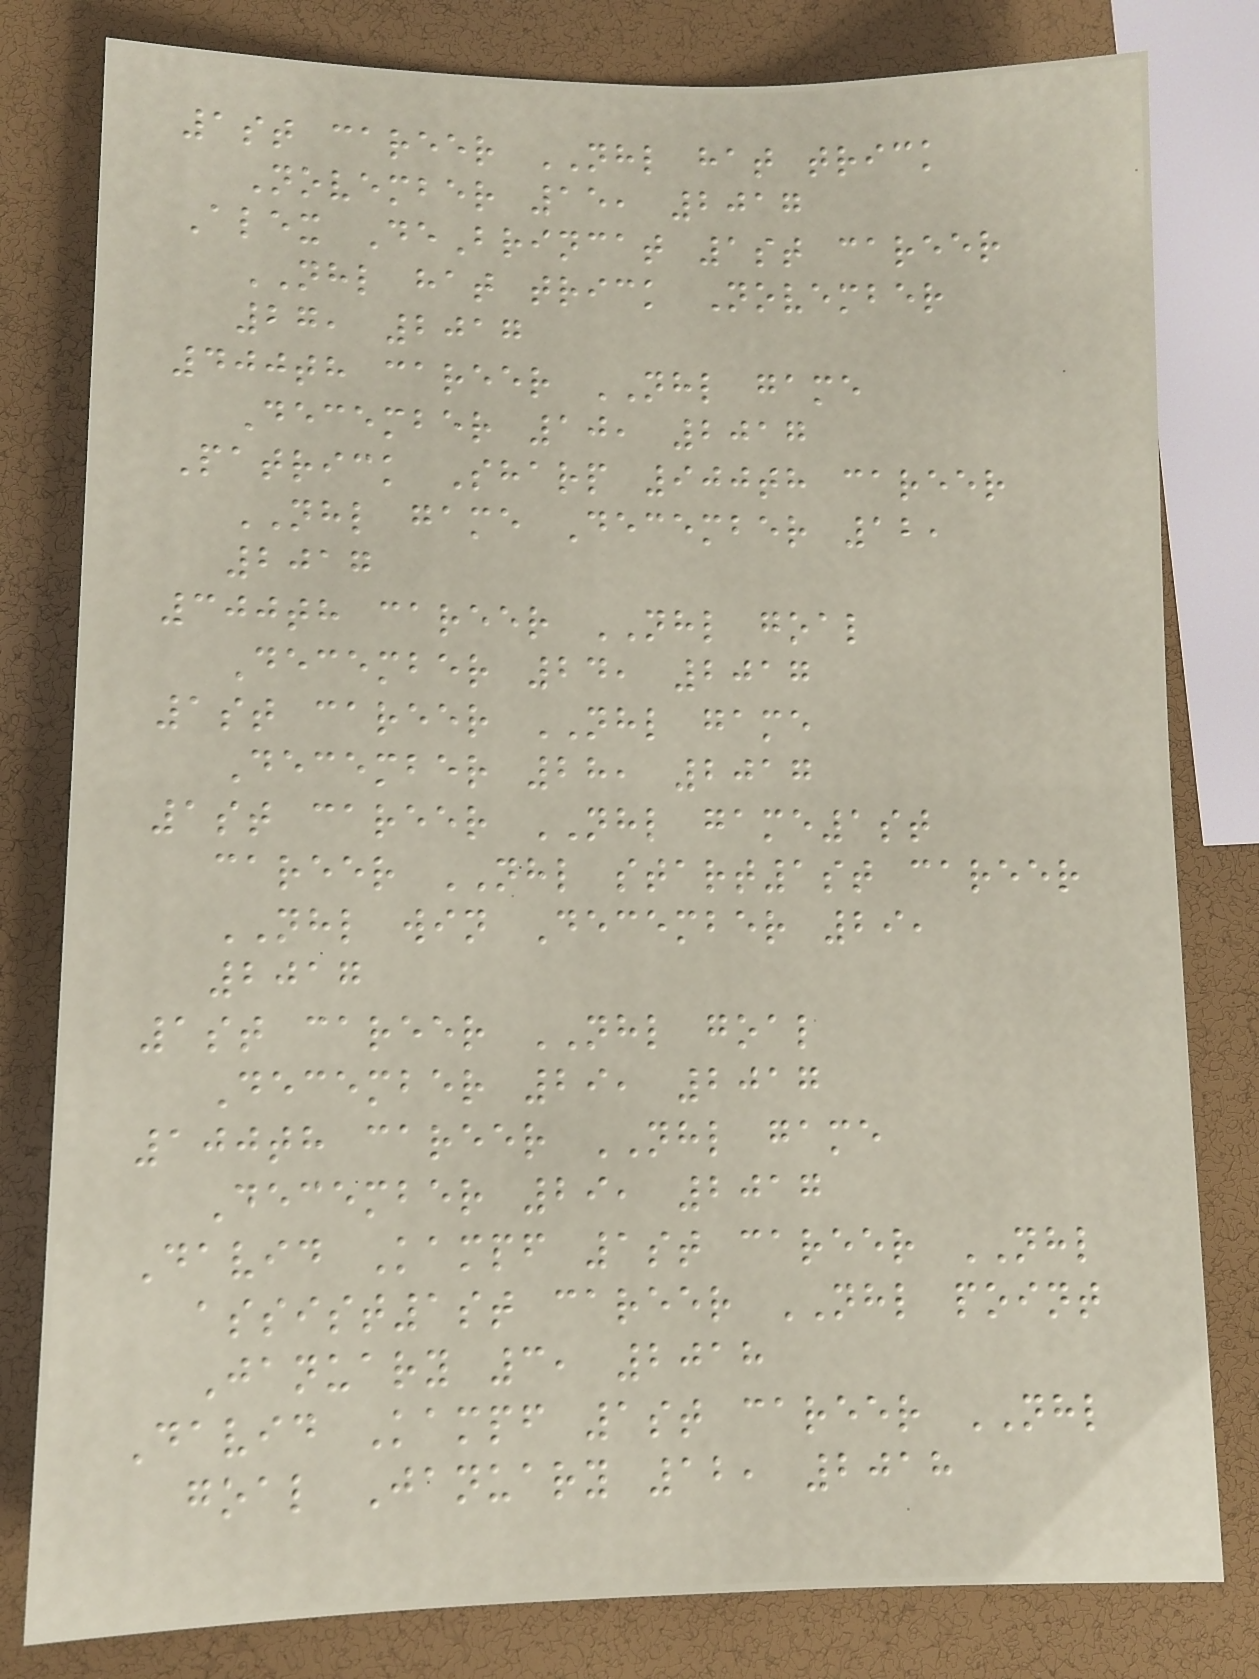1st career NHL hat trick
November 15, 2017
Alex DeBrincat 1st career
NHL hat trick November
27, 2017
400th career NHL game
December 10, 2017
Patrick Sharp 900th career
NHL game December 12,
2017
300th career NHL goal
December 24, 2017
1st career NHL game
December 28, 2017
1st career NHL game1st
career NHL start1st career
NHL win December 29,
2017
1st career NHL goal
December 29, 2017
100th career NHL game
December 29, 2017
David Kampf 1st career NHL
assist1st career NHL point
January 3, 2018
David Kampf 1st career NHL
goal January 12, 2018
